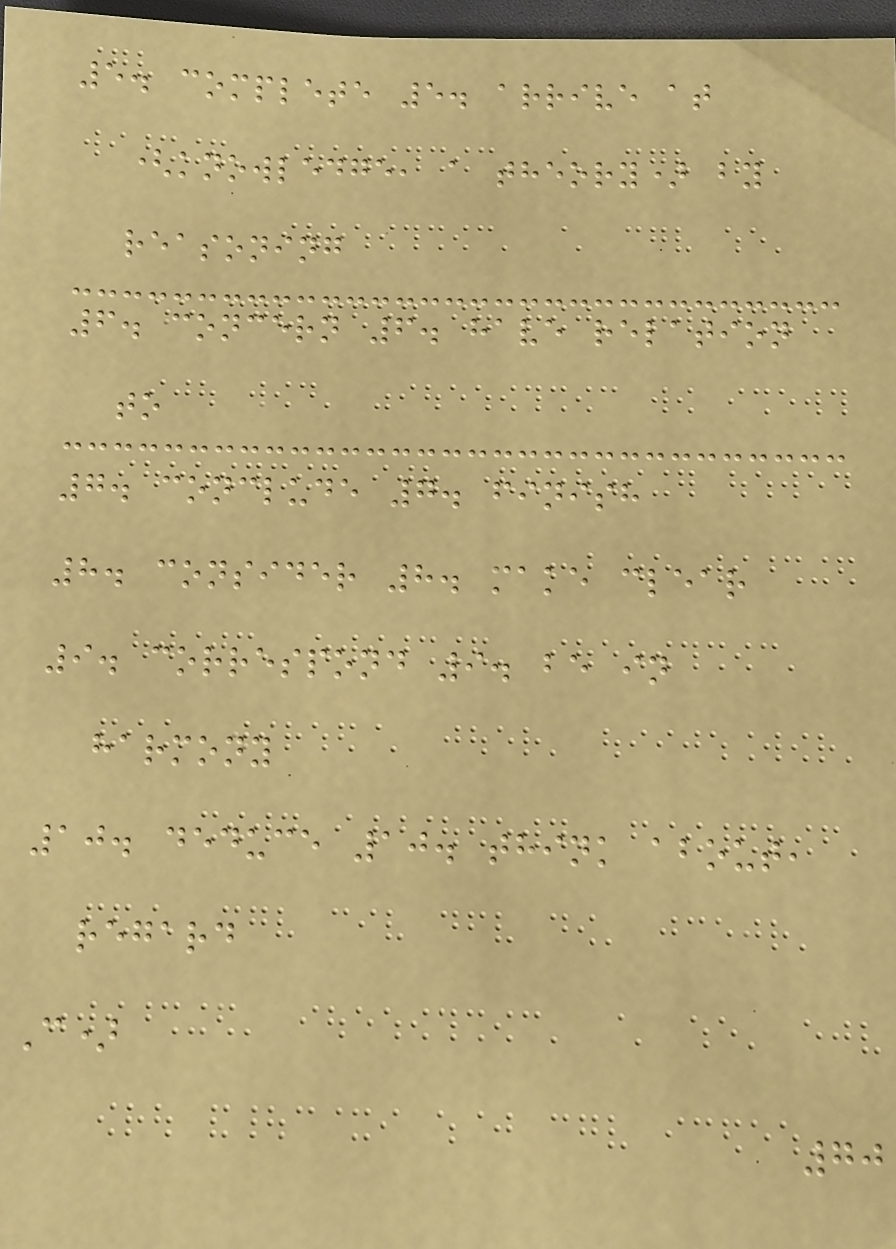5. complete 5. arrive at
(knowledge, a theory) by
reasoning
6. concern 6. have relation
to
7. conclude 7. finish
8. consider 8. make clear
9. correspond 9. be in
harmony
10. deduce 10. think about,
regard
C)
70
